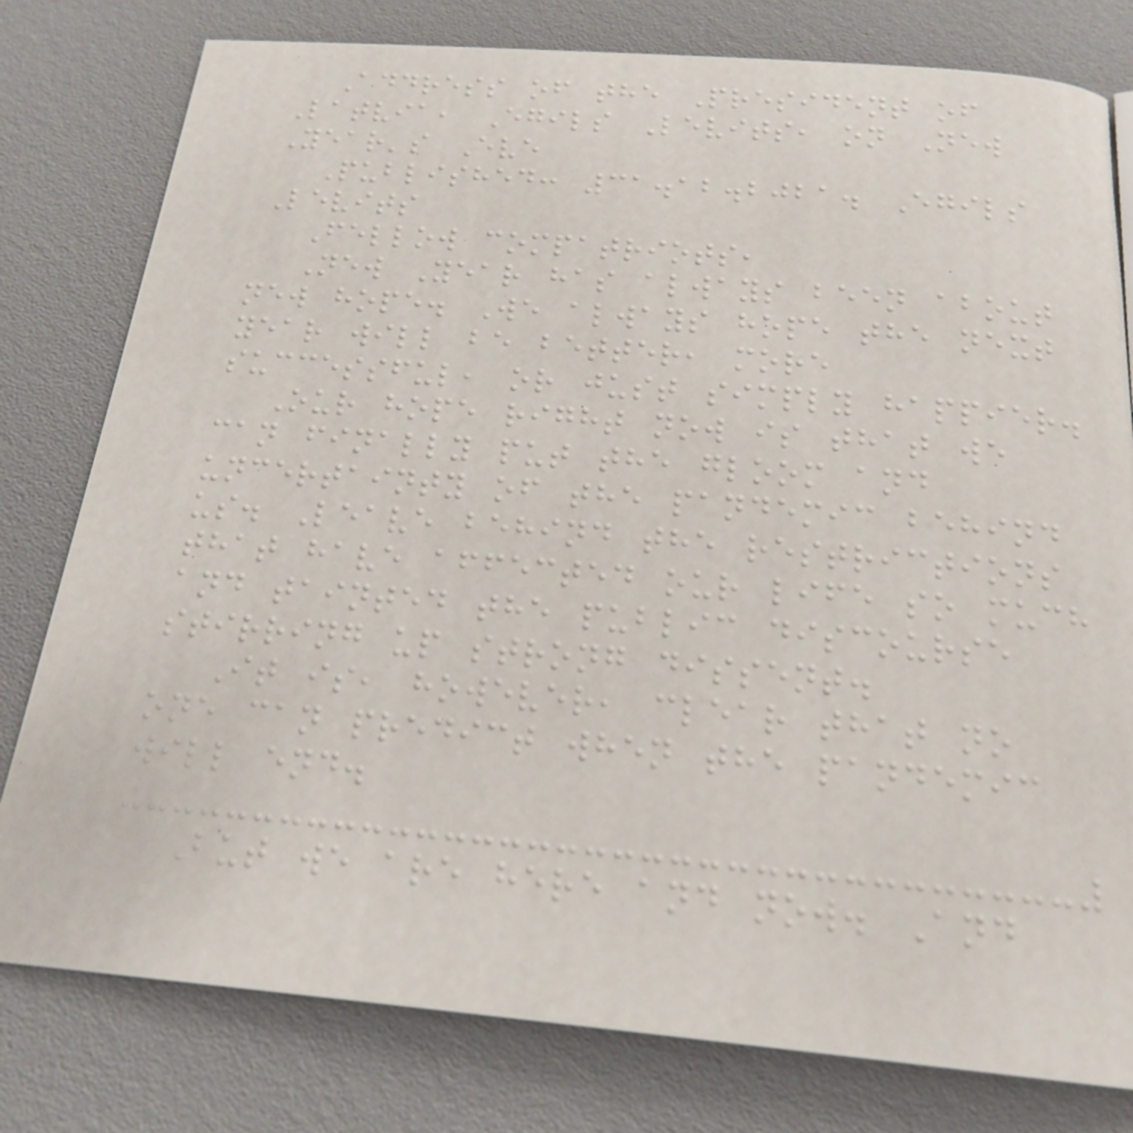Address of the President of
Latvia, Egils Levits, on New
Year's Eve
Published: 31.12.2021. Egils
Levits
Fellow compatriots,
New Year has always been about
new hope. We always hope the next
year will be better, more
successful, or just simply happier.
Our hope right now is that we
can finally put the gloom and
uncertainty of the pandemic behind
us. Leave behind the restrictions
that have affected our life so much
and tainted the public discourse
stirring up strong dissent.
It is, however, clear that no
one can predict when the pandemic
will end.
But we are here and now. And
